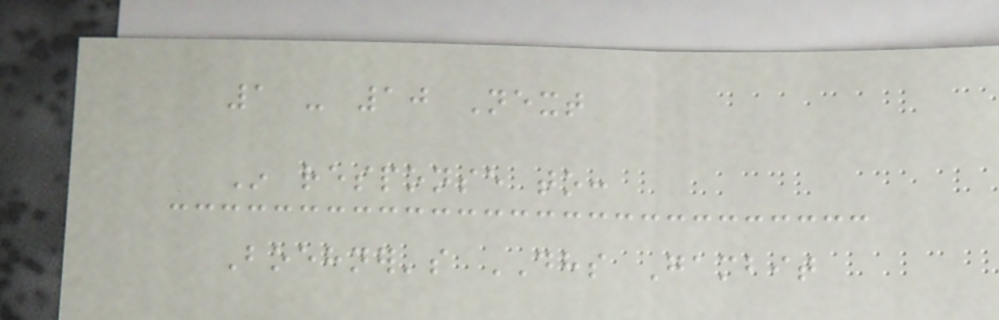1 - 10 Next
In response to:
Boehner's DHS Gambit
